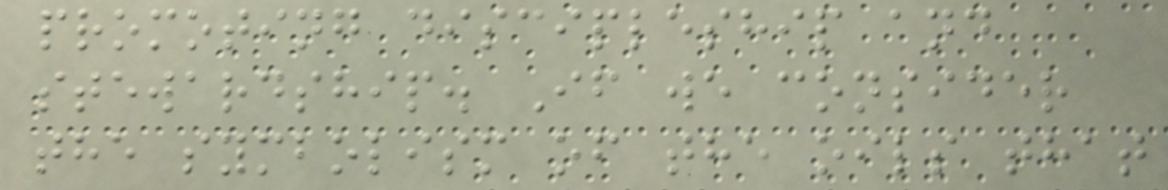promoting discipleship and
stewardship. If we consider
the symbolism of the oils that
